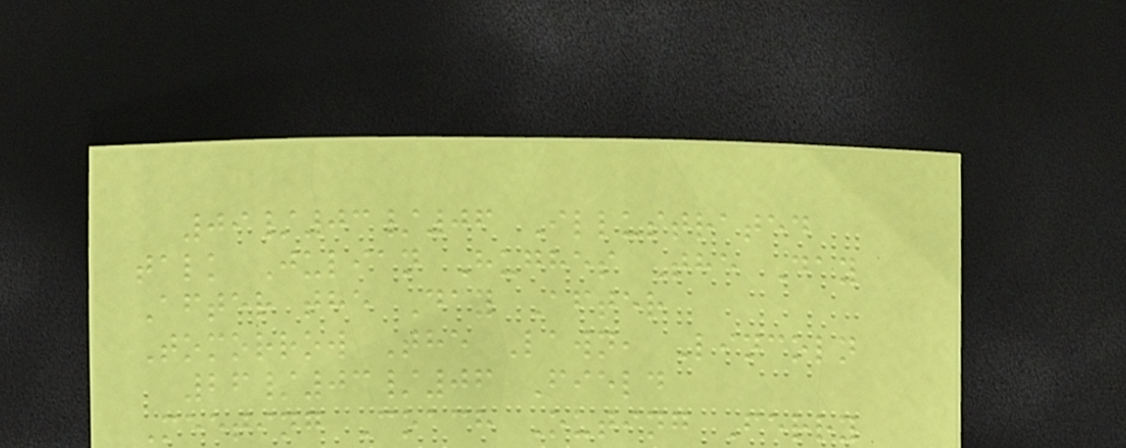09/03/06 Illustrated
talk Julian Hughes The Day
After the Day After
Tomorrow The Lawn, Lincoln
26/03/06 Field
Meeting Coach Outing Ferry
